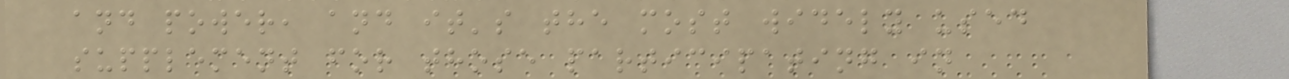and power, and it's the most widely used
supplement for those participating in
